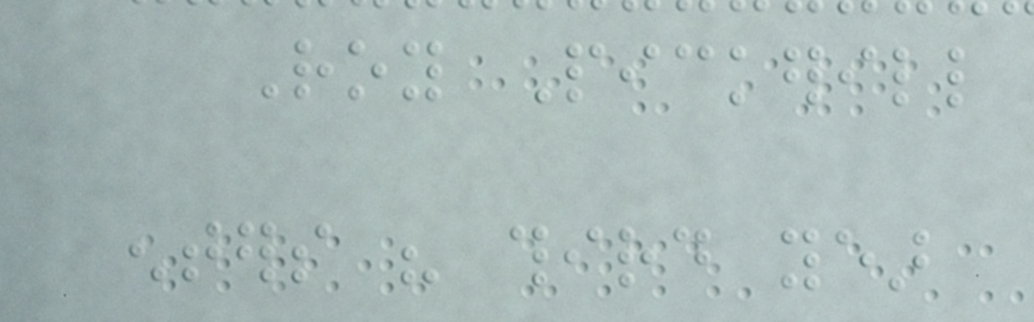Roy Pickerill
enters his third year
